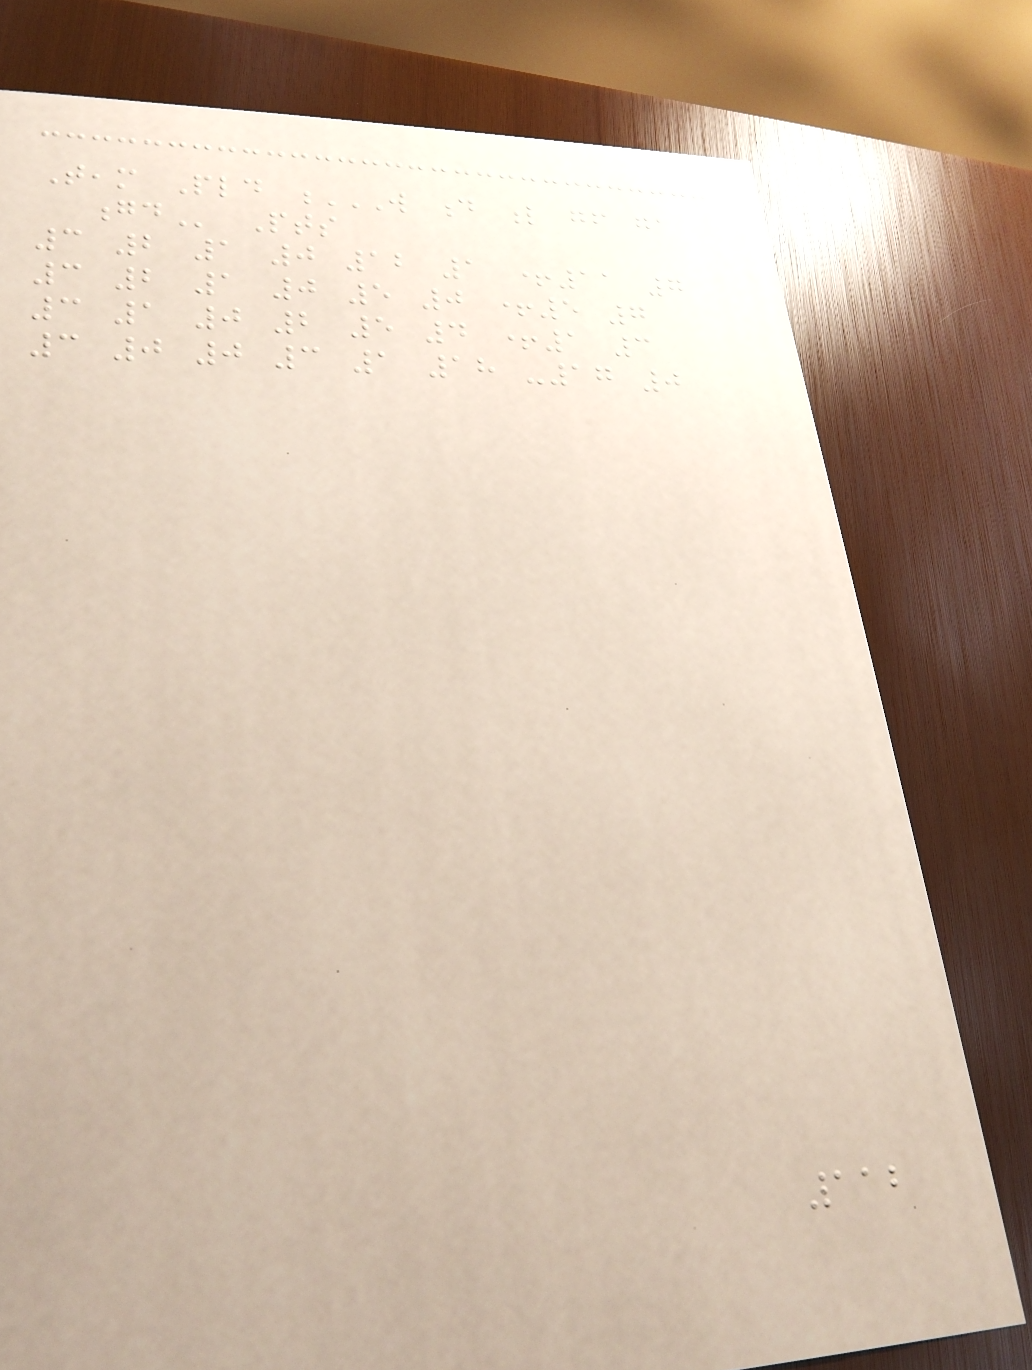Team Pld W D L GF GA
GD Pts
3 2 1 0 12 1 +11 7
3 2 1 0 5 0 +5 7
3 1 0 2 5 4 +1 3
3 0 0 3 1 18 -17 0
112
